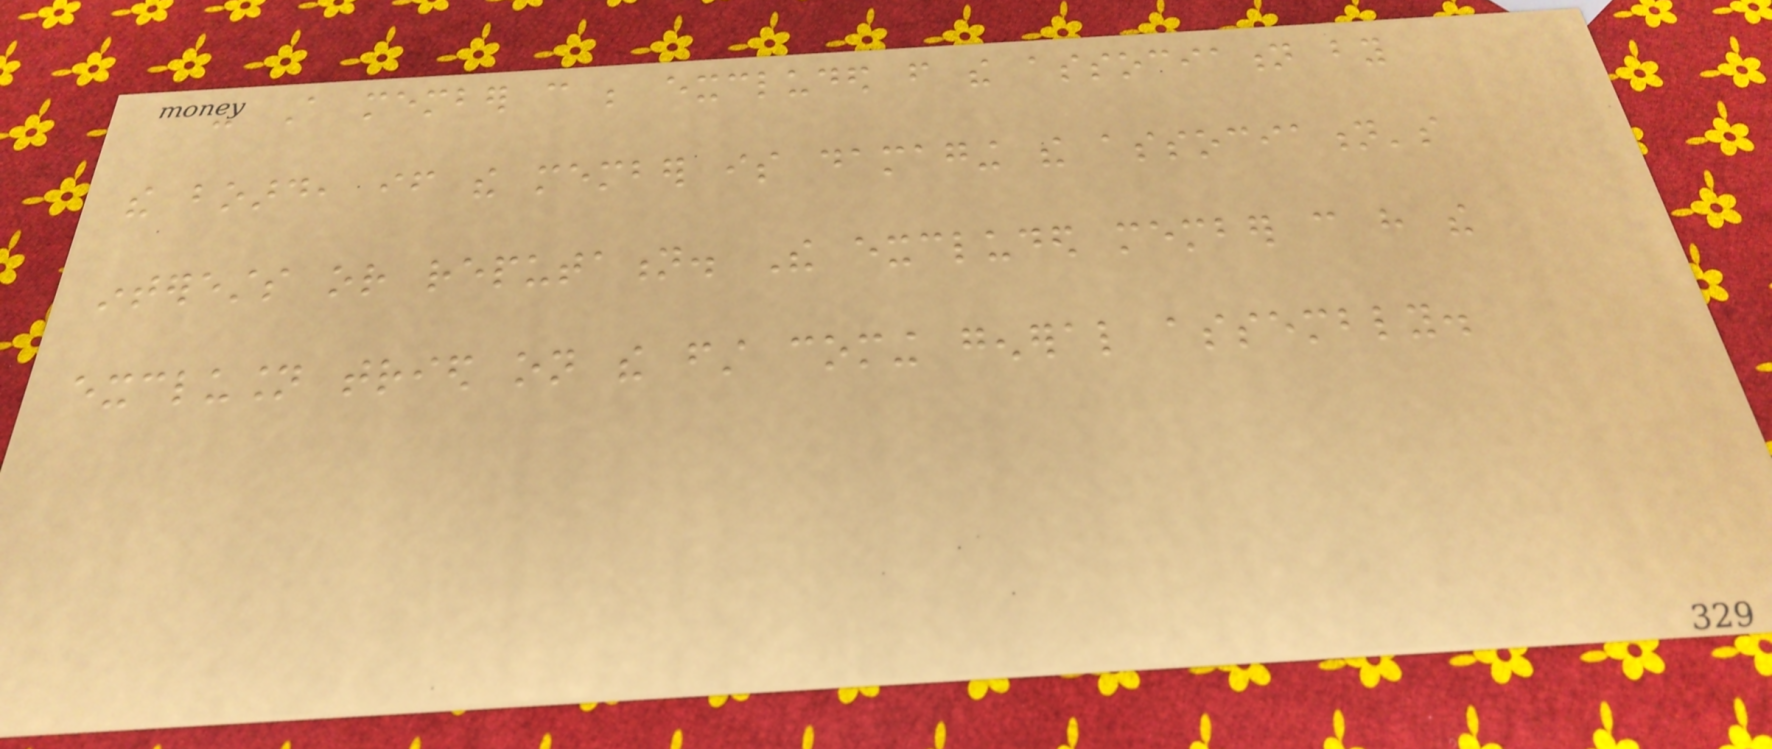- A member can be excluded from the association by
the board, if the member is damaging the association's
interests or reputation. The excluded member can have the
exclusion tried on the first coming general assembly.
